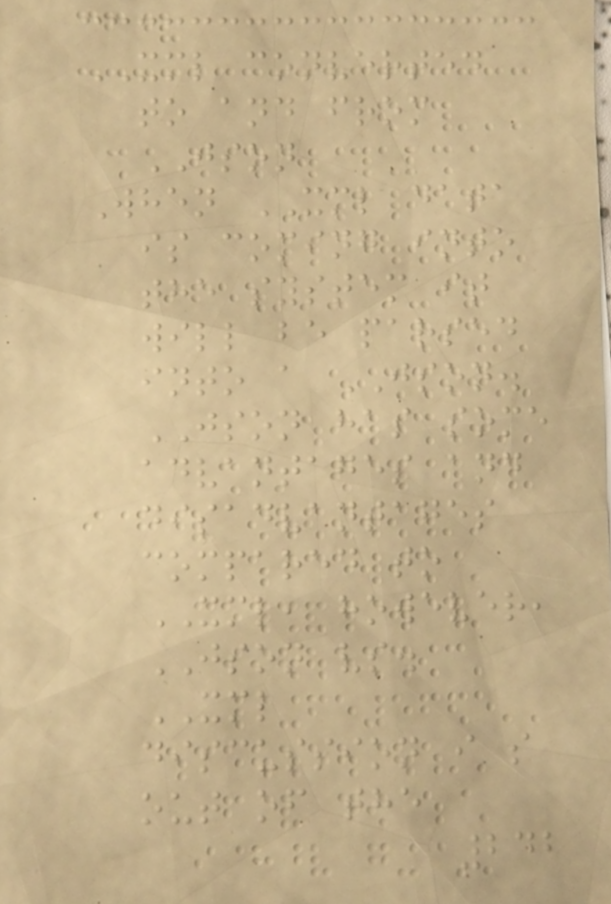XML converted
to and from
JSON
When XML data
is coming into
the system it
will be parsed
into a JSON.
JSON has some
advantages and
disadvantages
compared to
XML, however,
JSON vs.
XML
discussion i s
out of the
242
